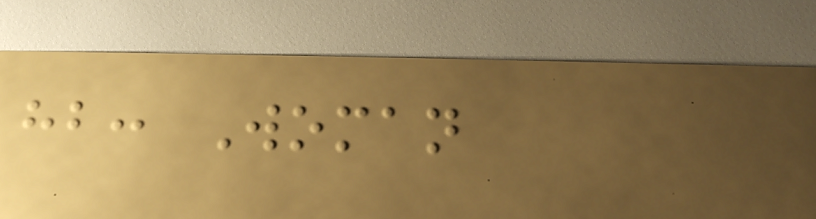hb: Woman
